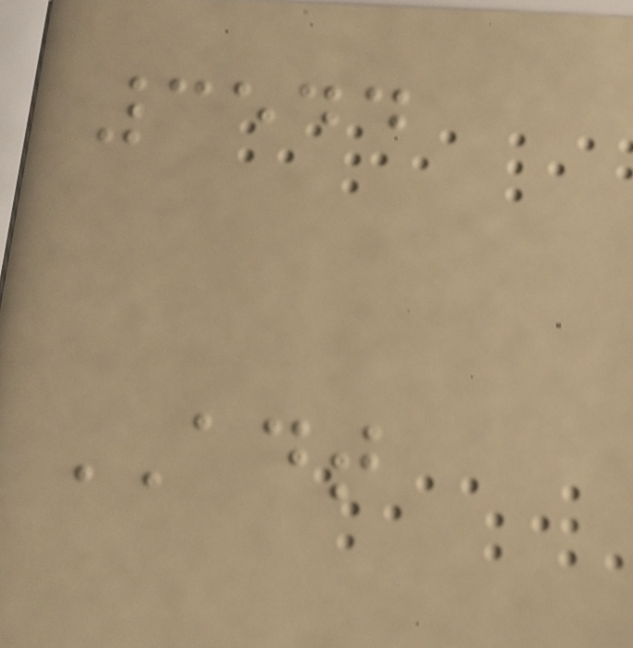3544
ADT
